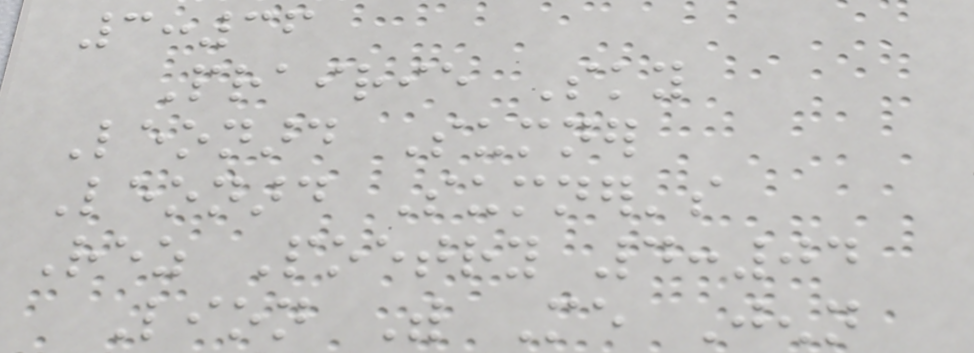3:36
Prairie Sky
Leonard Sumner
Leonard Sumner's
Rez Poetry 4:04
Lion With Me Jenn
